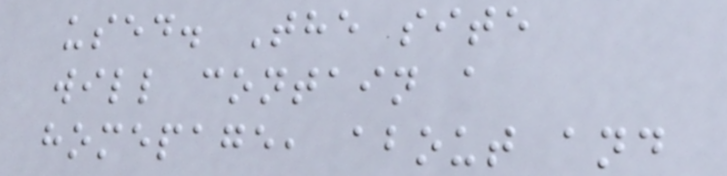used. The site
will contain a
homepage, about and
